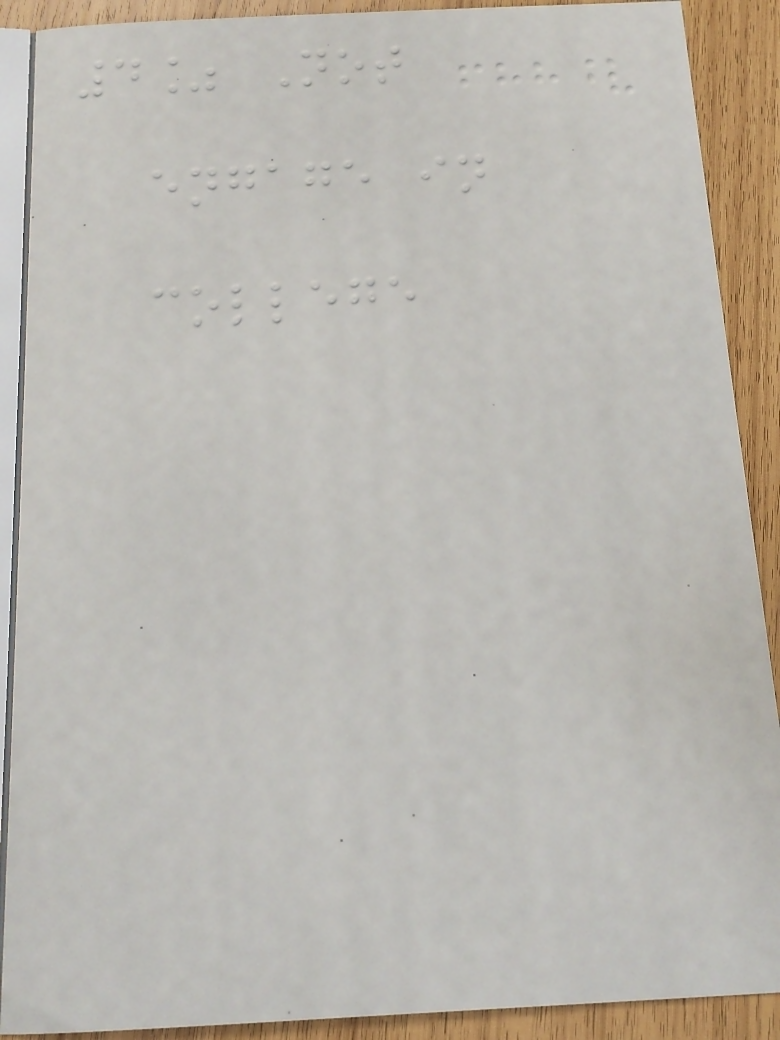4% Not
engage in
college
